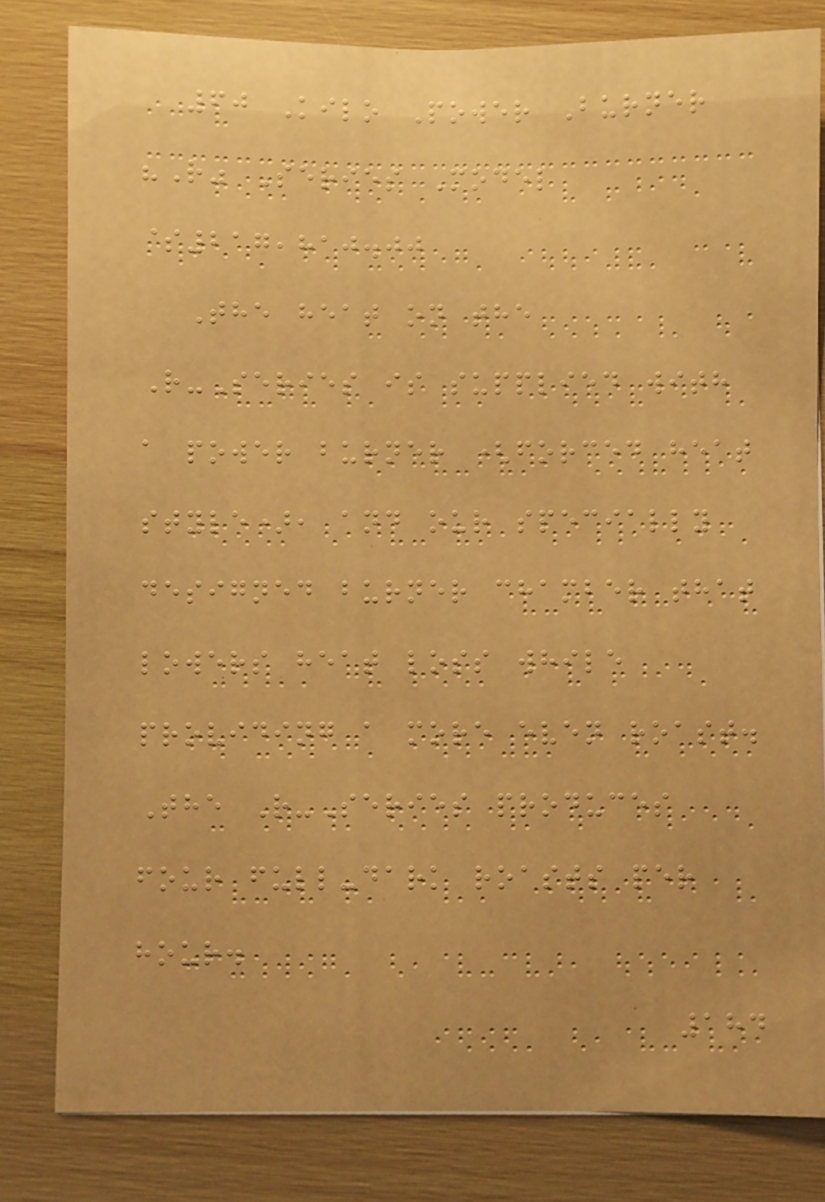60 Kilo Power Burner
"R" Series Model
$217,810.00
The heat on the
R-Series is supplied with
a power burner (forced heat
style), and our specially
designed burner chamber that
lowers heat loss while
providing a more even roast.
The R-Series produces
four full-dark roasts per
hour.
184
